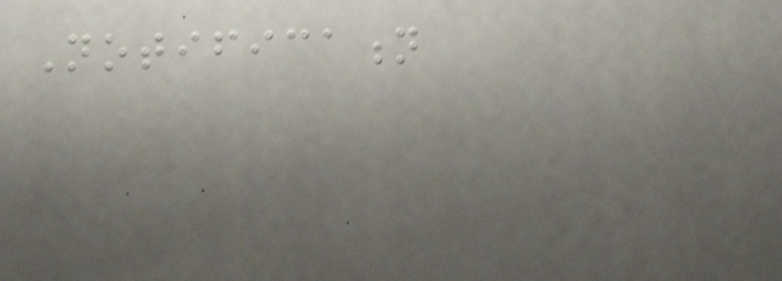Notification
